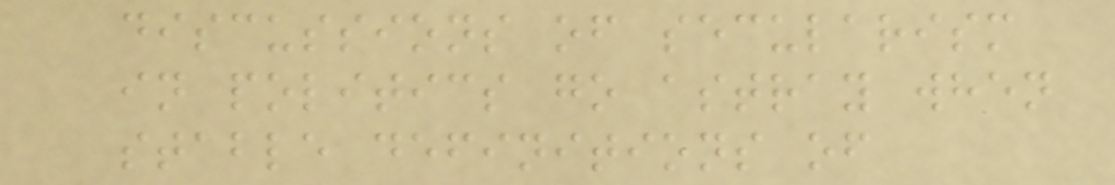discussions of secularism
in politics go astray when
stable definitions of
